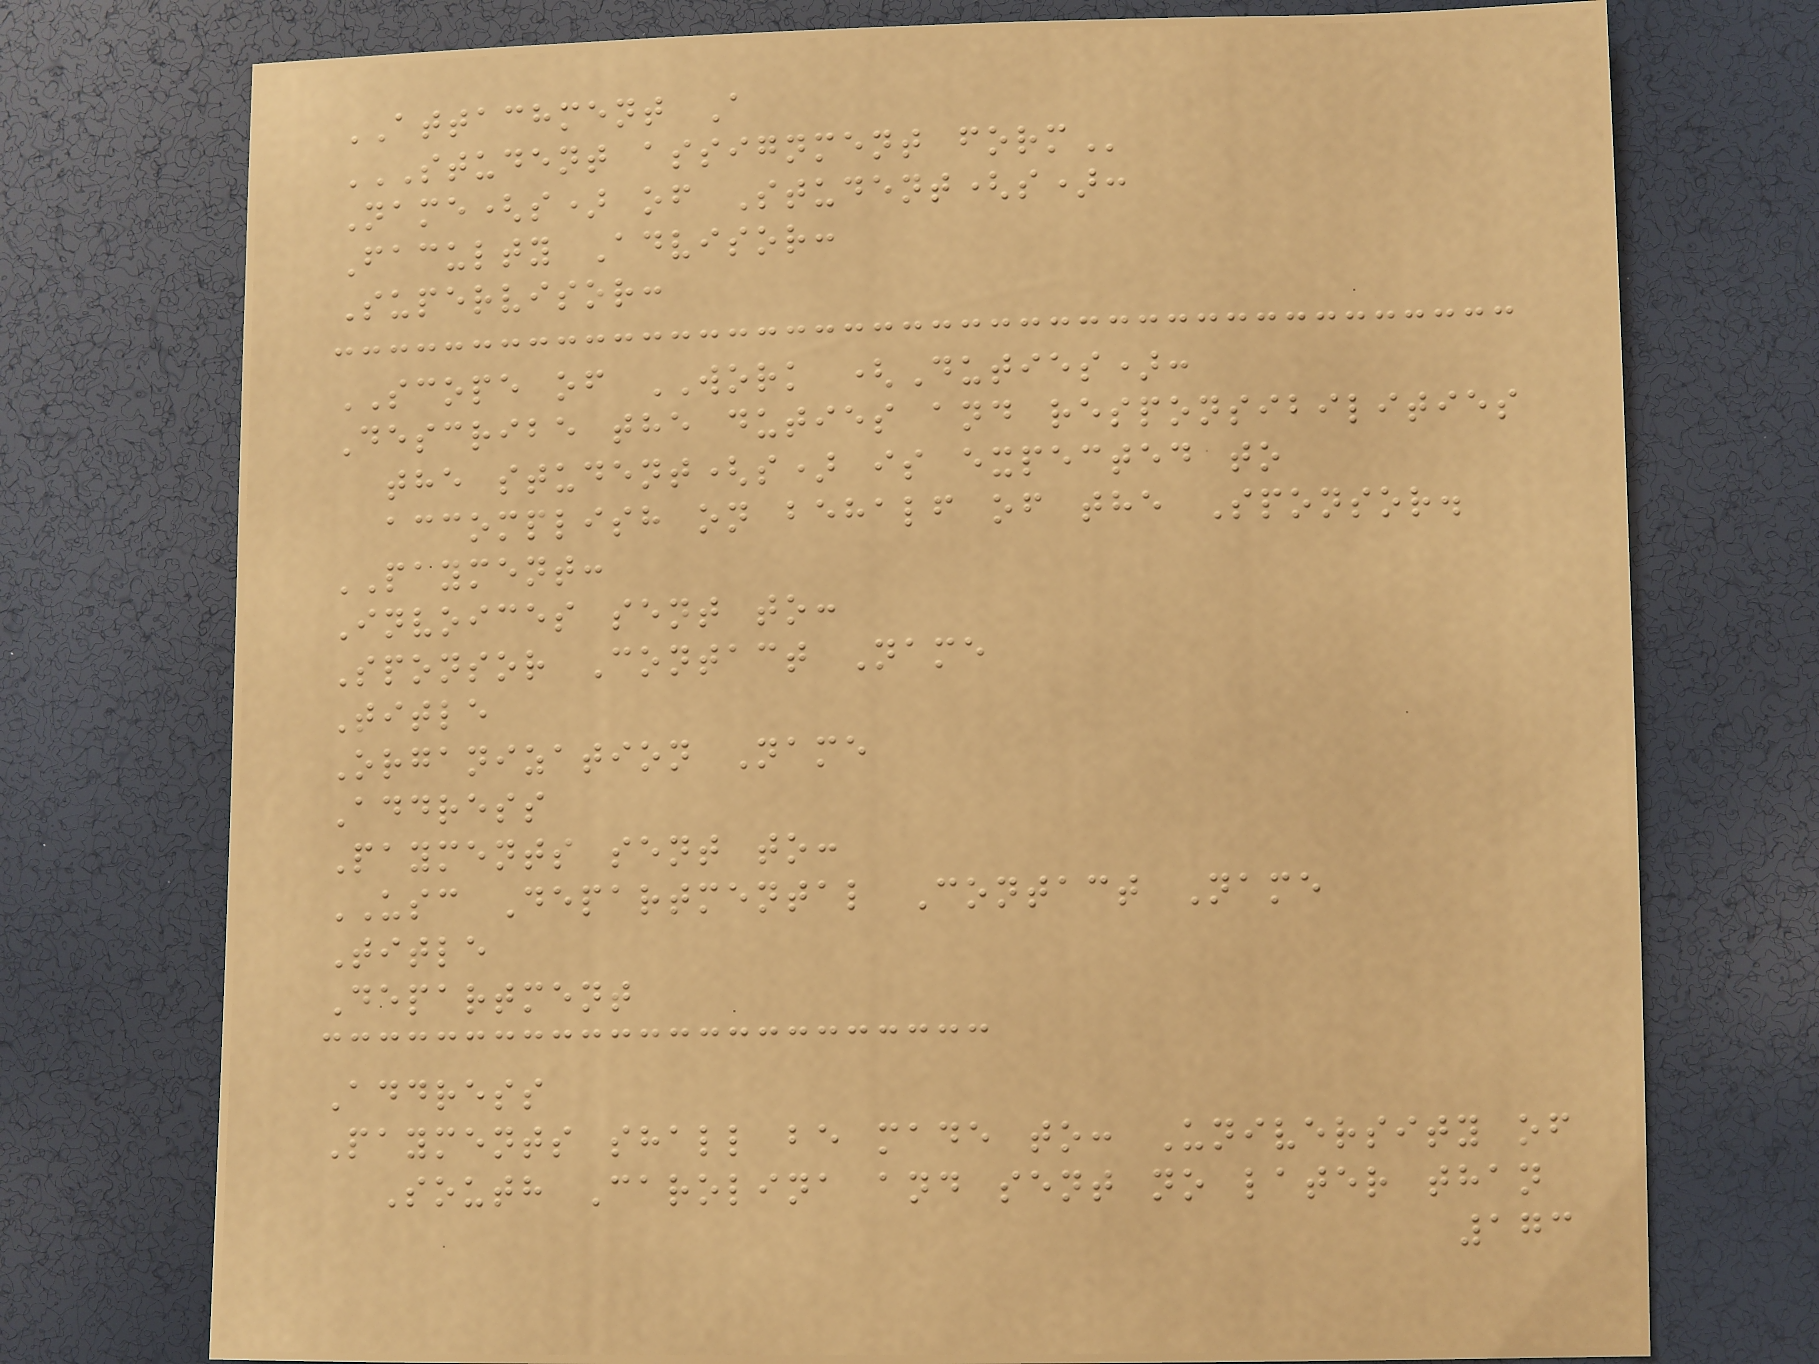ATTACHMENT A
STUDENT ASSIGNMENT FORM
Name(s) of Student(s):
Faculty Advisor:
Supervisor:
SCOPE of WORK (Duties):
Describe the duties and responsibilities
the student(s) is expected to
accomplish on behalf of the Sponsor.
PAYMENT:
Invoices sent to:
Sponsor Contact Name
Title
Organization Name
Address
Payments sent to:
USC Departmental Contact Name
Title
Department
Address
Payments shall be made to: University of
South Carolina and sent no later than
173
